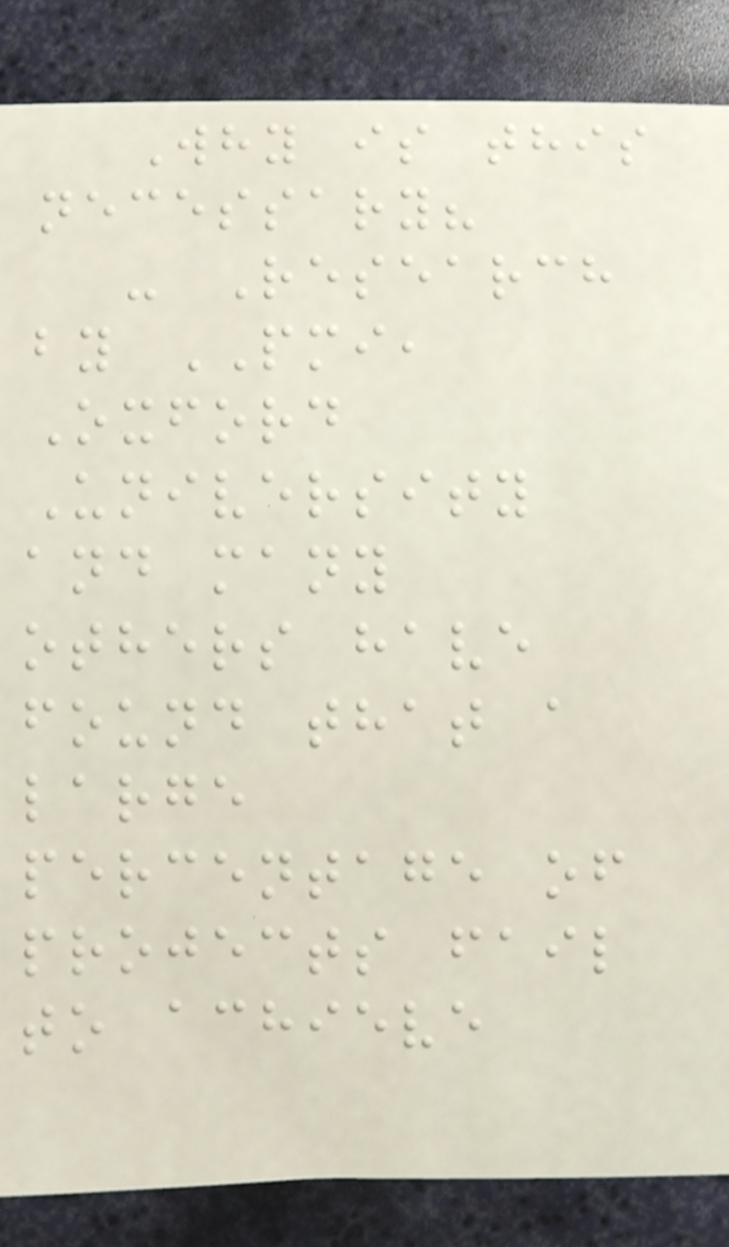Why is this
necessary?
- Research
by PMI,
Oxford
University
and many
others have
found that a
large
percentage of
projects fail
to achieve
